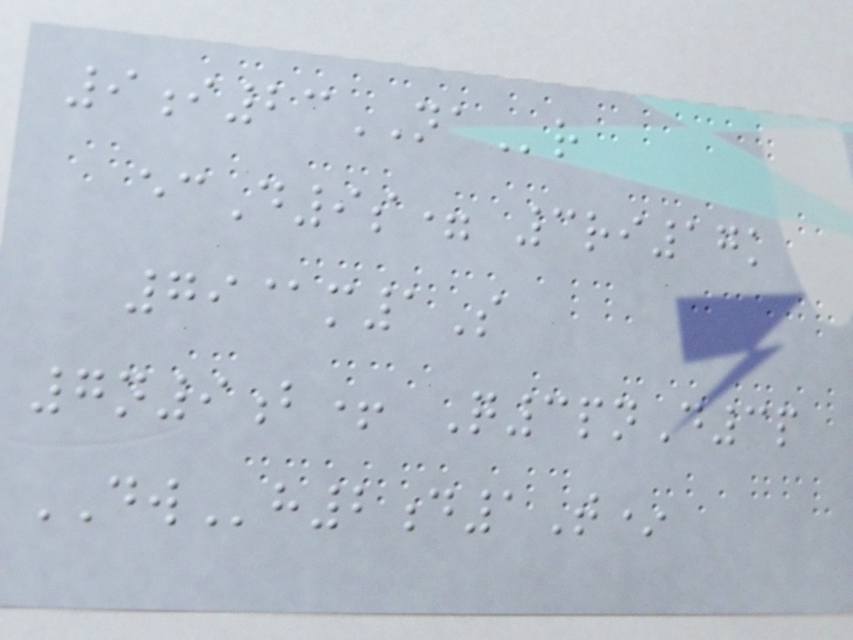9i23NAr
ecD9s= 3ri17k
79@m1S
7n9b+ Q3pnD3p
DWh2d1T*
